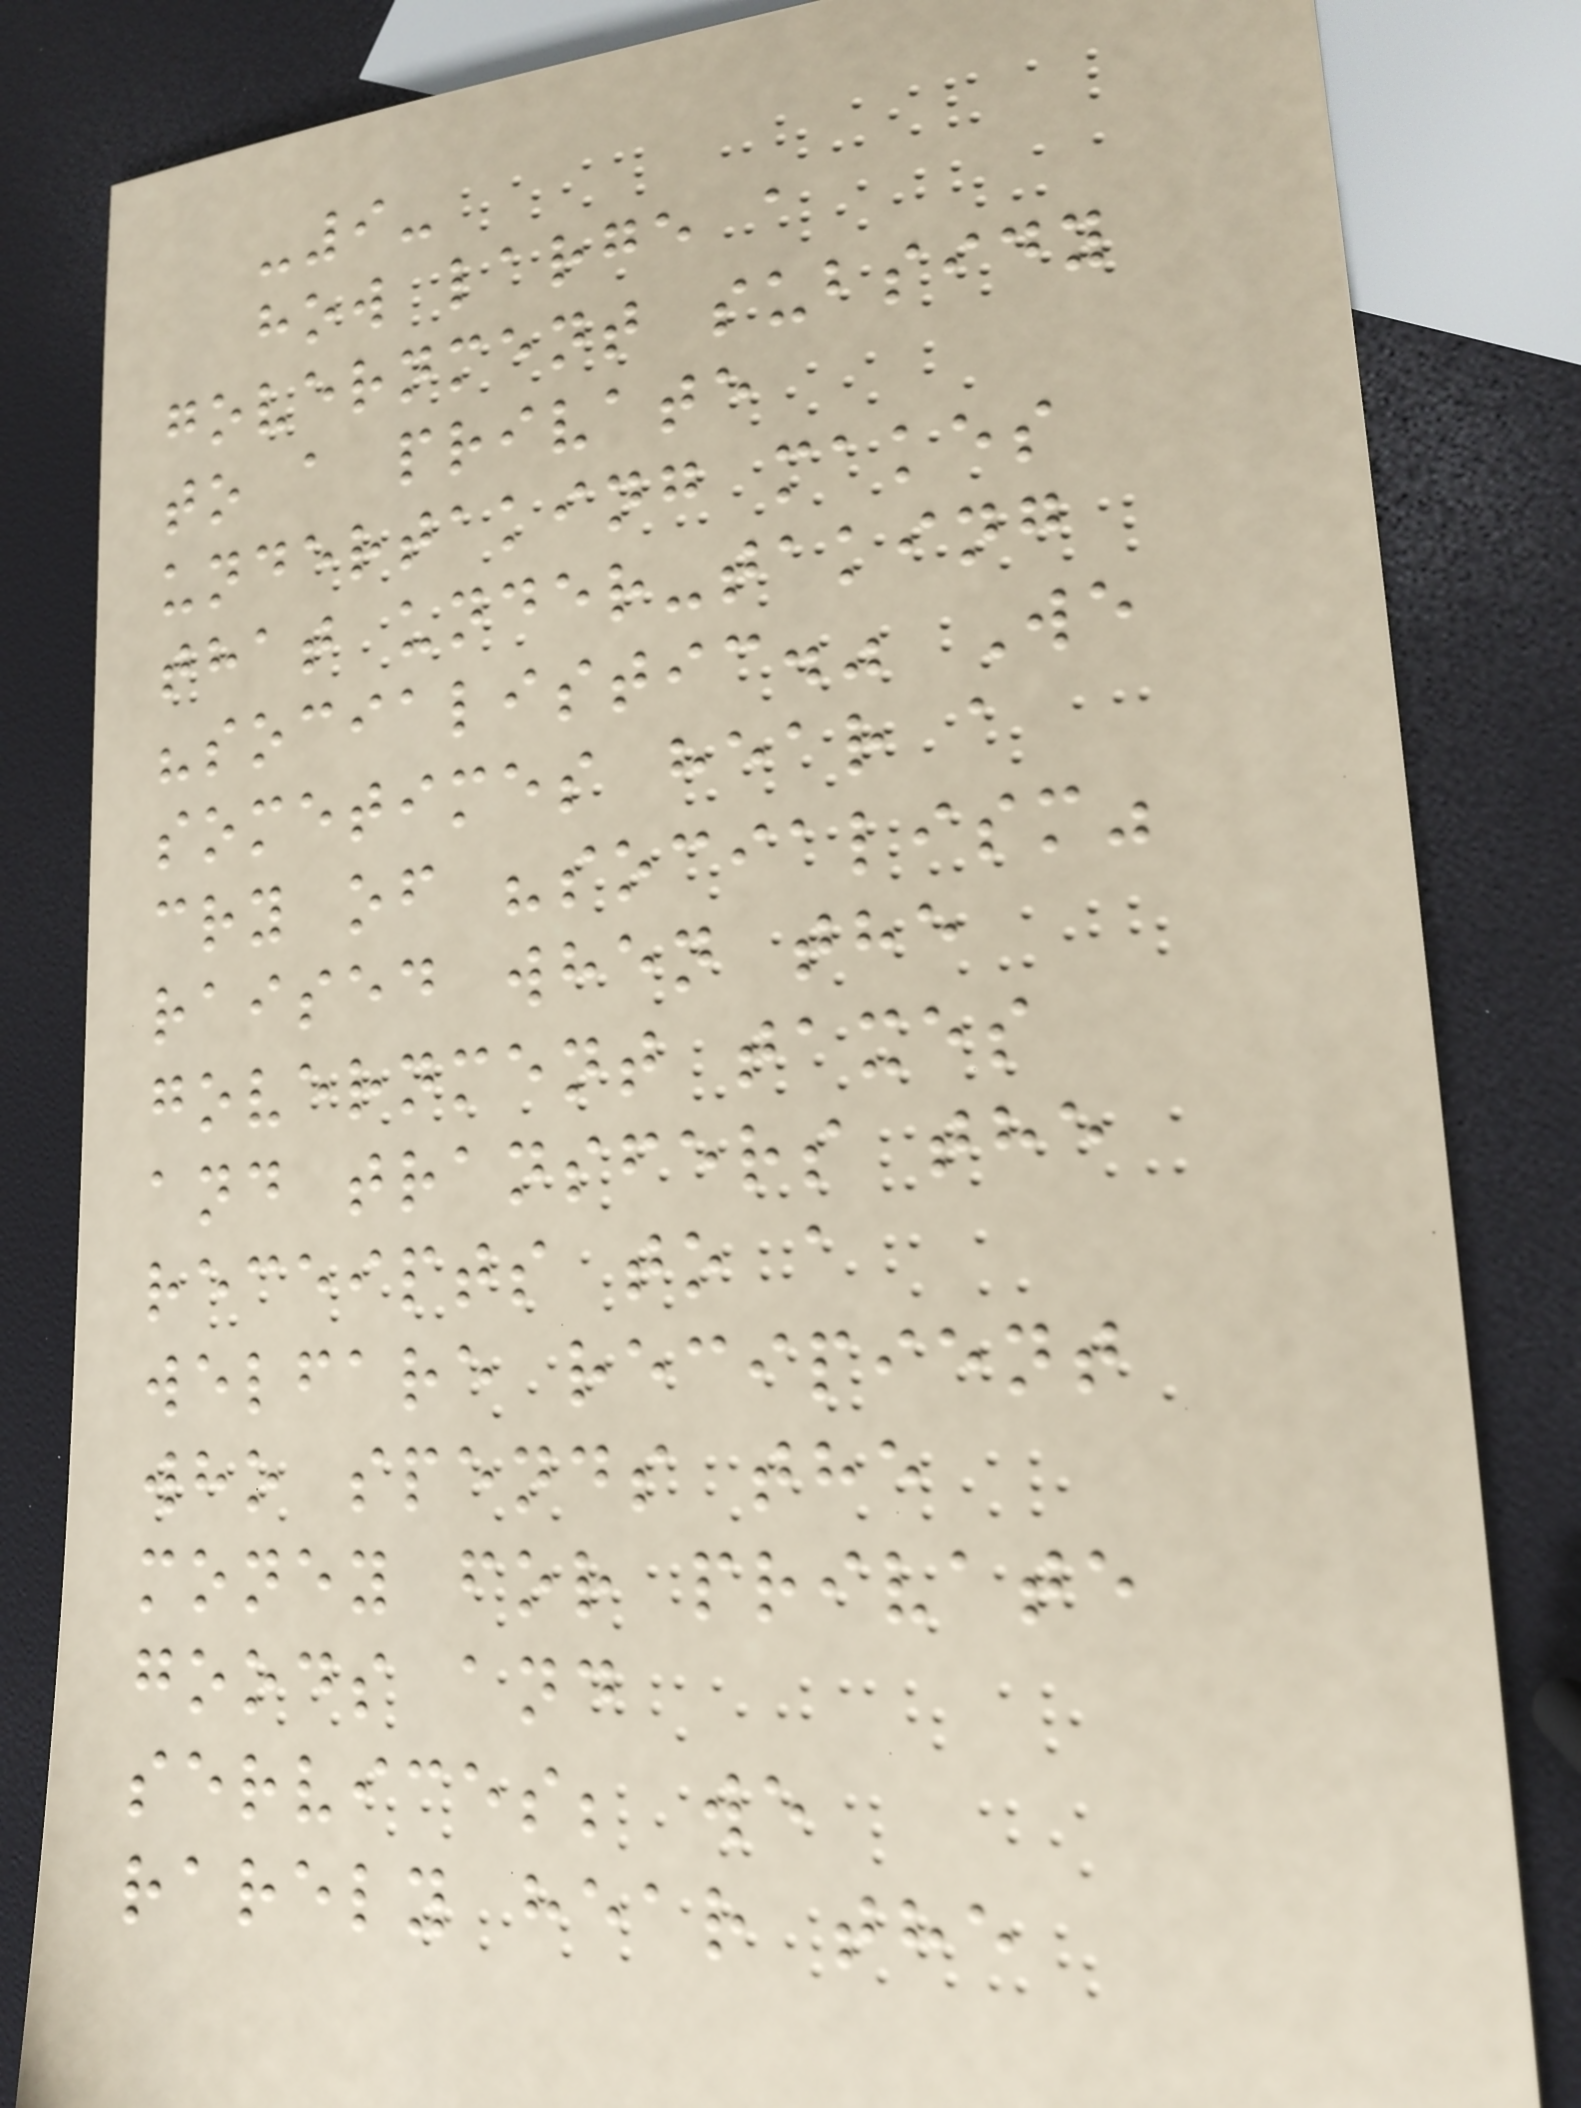-9-
how large a
government subsidy
to a private
undertaking makes
that under-taking
"socialistic." We
sometimes hear a
cry of "socialism"
raised when the
government taxes
and transfers the
receipts to a
welfare recipient
who spends the
money for private
goods and
services; we
rarely hear the
